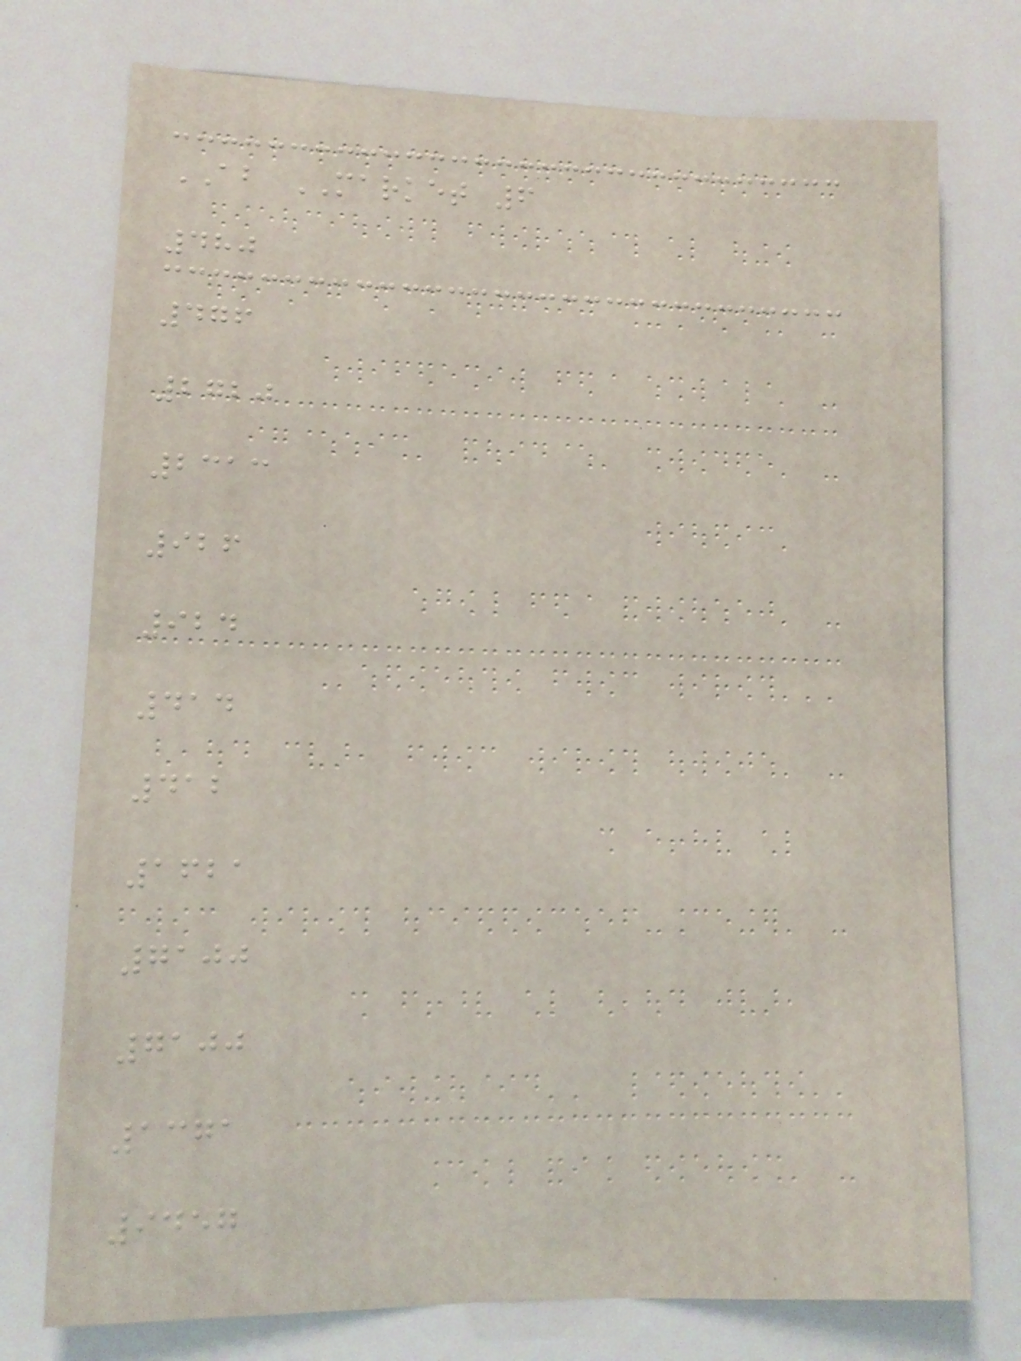AB MARKET 6
480
476
2720
2313
926
924
414
412
1621
7100
7100
1371
9457
